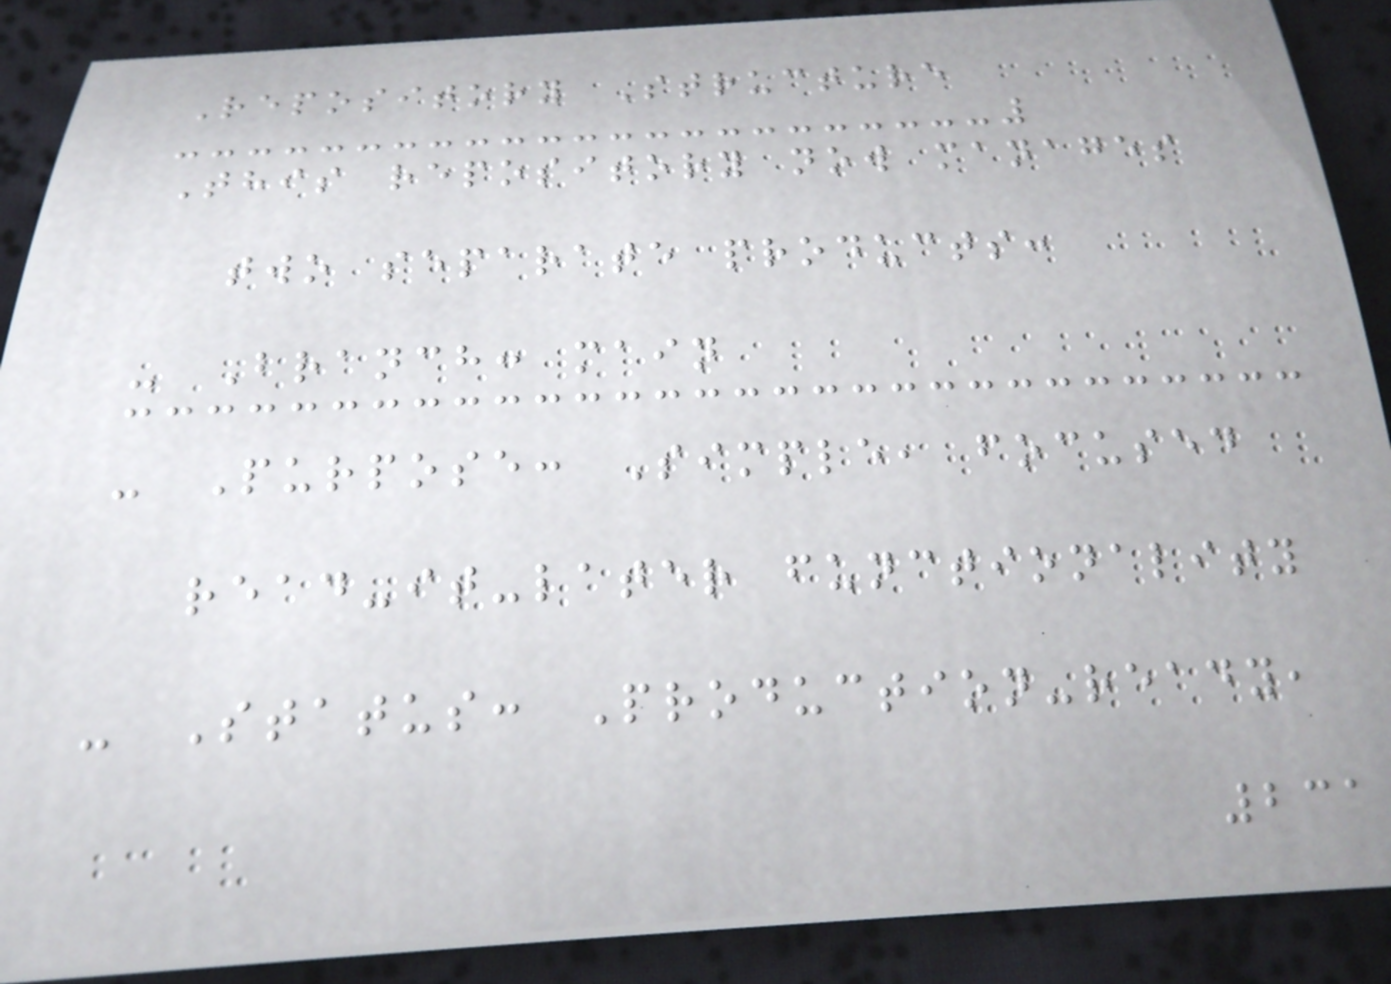Repository Structure
This repository now manages
two separate products:
- Branch: main
- Purpose: Simple, focused
read-it-later functionality
- Status: Production-ready,
231
